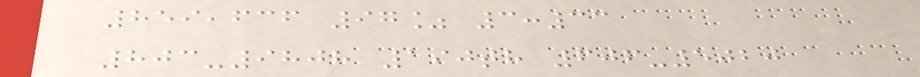859,636 97% 3:33
803-9808 190th 606-5020
